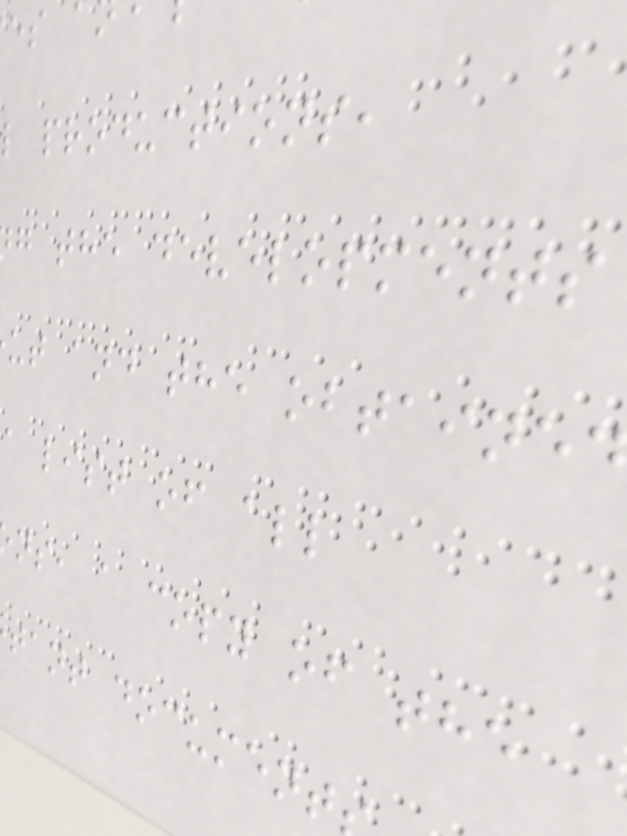l productions,
g the developments
ut and the obtaine
a list of all
ns, a copy of the
tant document
